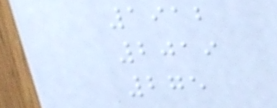1912
2019
275
